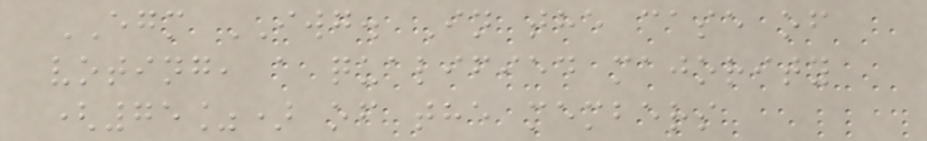EGM IWG. In the case of
voting, a qualified majority
(75%) of the members
